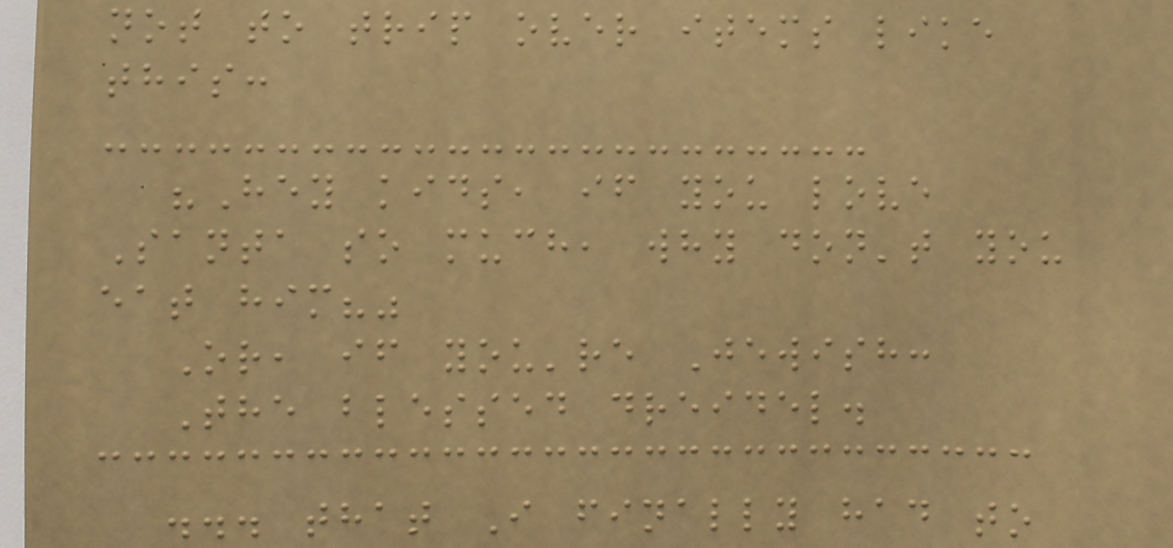not to trip over items like
this:
"Hey kids, if you love
Santa so much, why don't you
eat him?"
Or, if you're Jewish:
The blessed dreidel.
... that I finally had to
